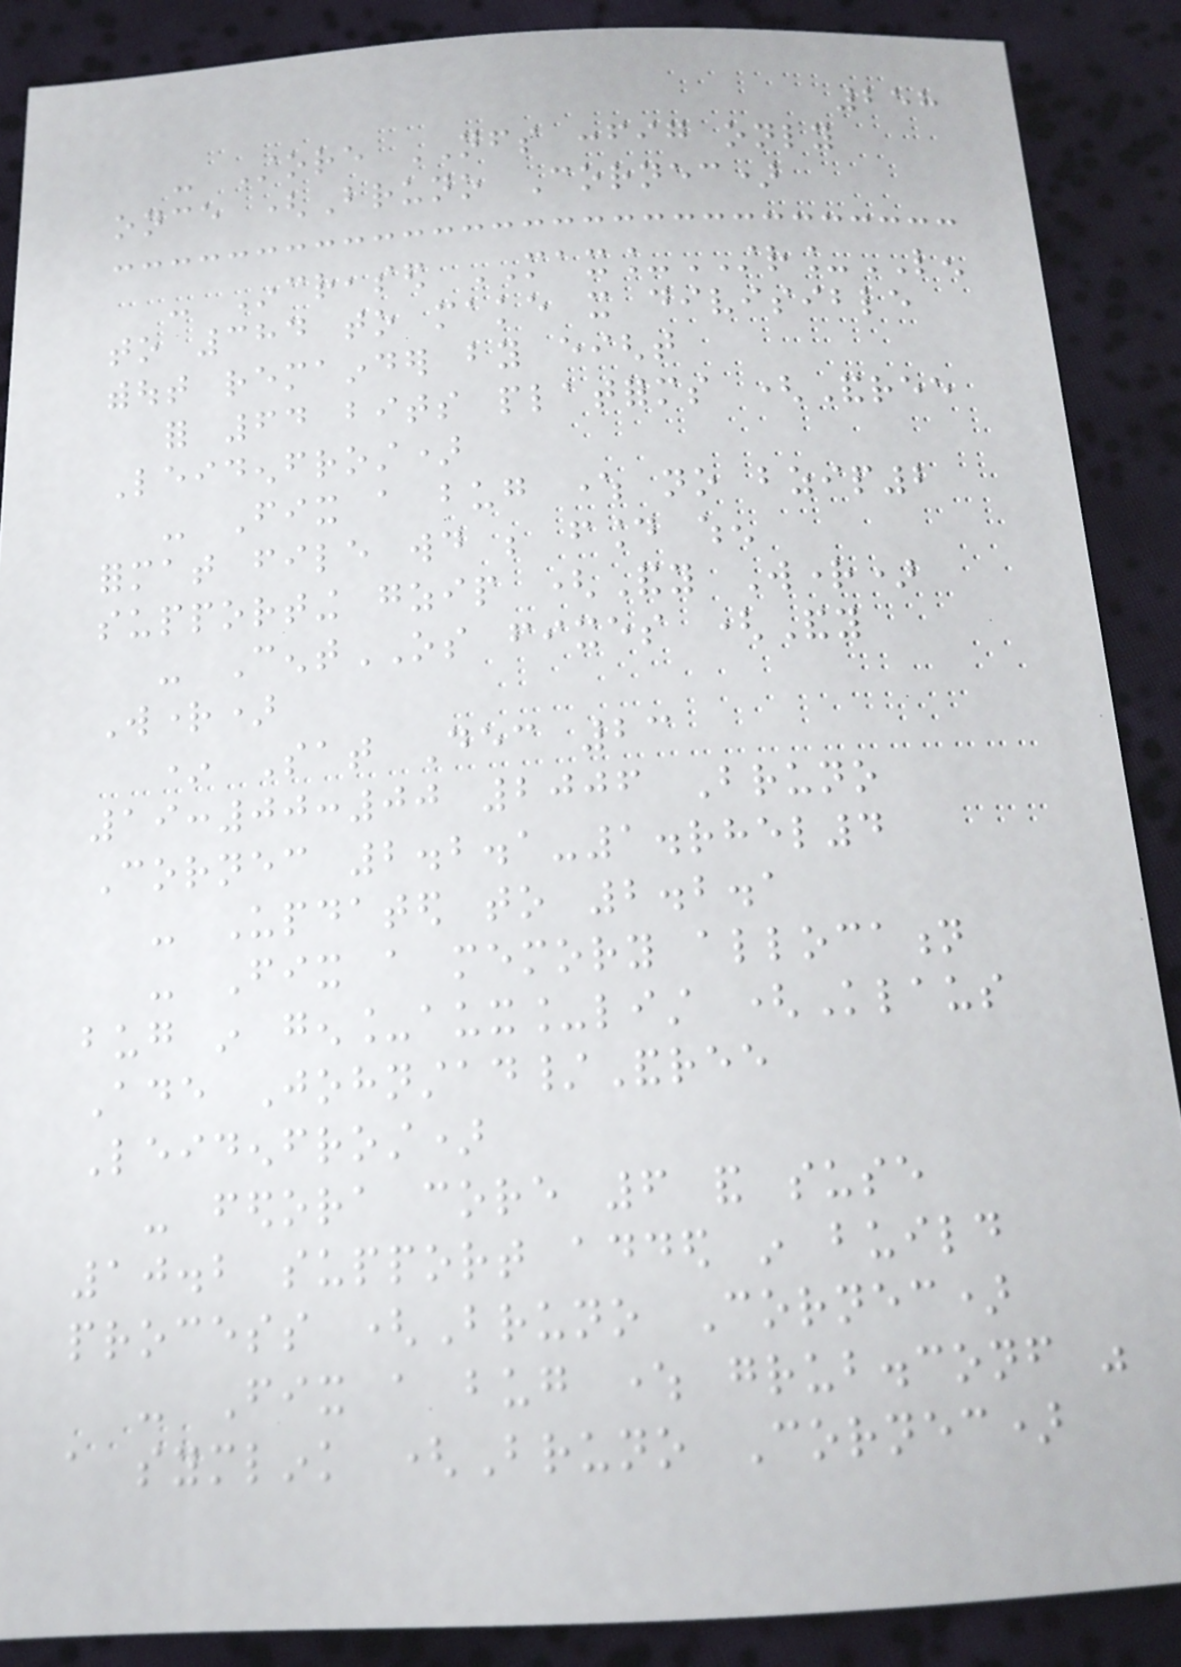258
- Store NFS config only
once (Bruno Cornec)
- Increased MAX_STR_LEN
to 384 to make it divisible
without remainder by eight
for 64 bits platforms (Andree
Leidenfrost)
- Fix a bug where no bzip2
format file would be found when
supporting gzip (Andy Wright)
- CentOS fixes (Andy
Wright)
* Sat Dec 23
19:00:00 2006 Bruno
Cornec 2.2.1-1.rhel4
- Updated to 2.2.1
- Fix a memory allocation
bug in gen_aux_list (Klaus
Ade Johnstad/Andree
Leidenfrost)
- fedora core 6 and suse
10.2 support added in build
process (Bruno Cornec)
- Fix a bug where grub.conf was
a symlink (Bruno Cornec)
